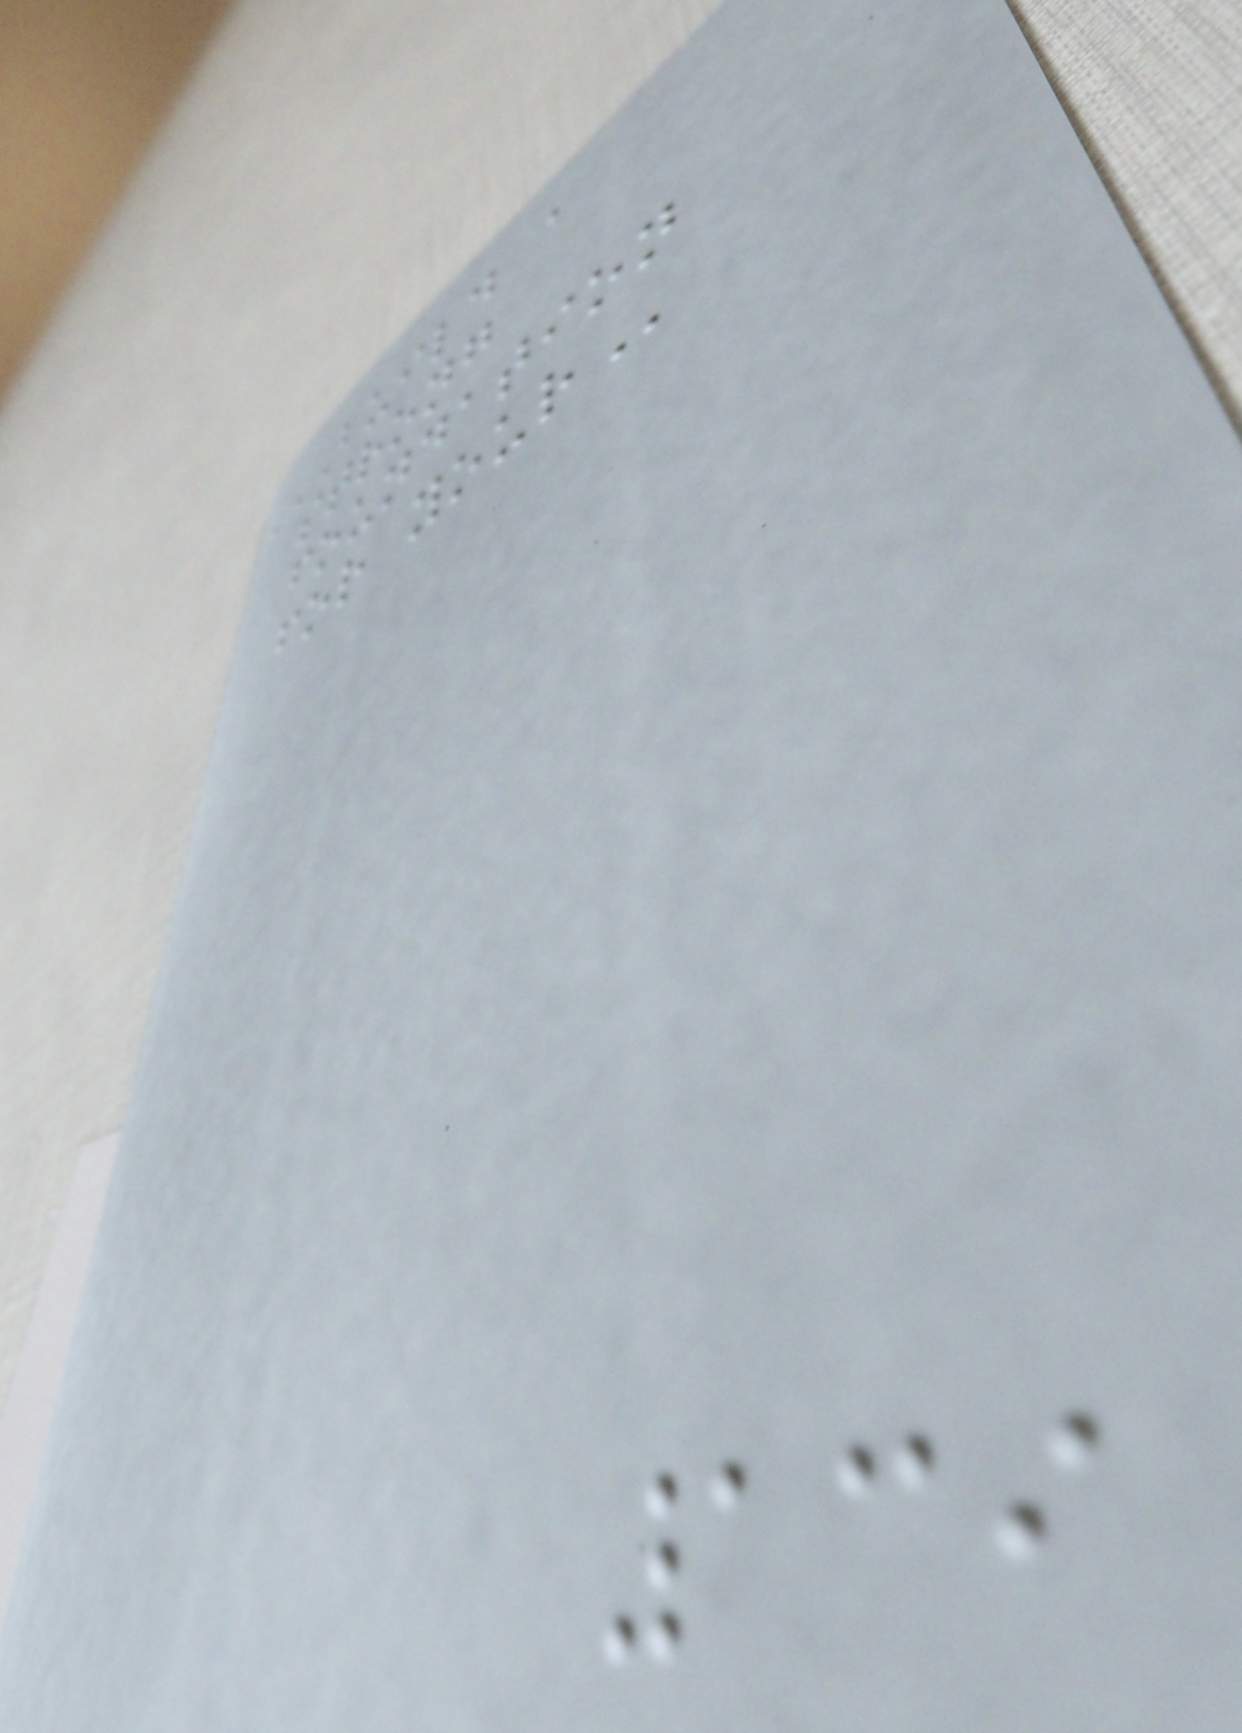BUILD A
STRONG
FOUNDATION
FOR YOUR
139
